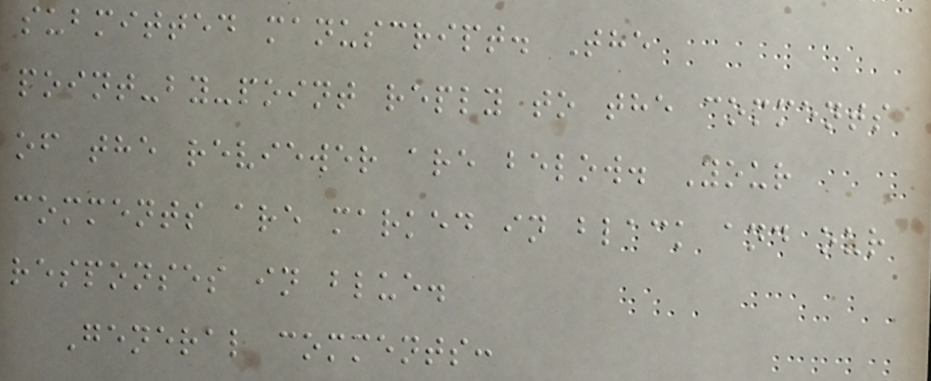submitted manuscript. The
point-by-point reply to the comments
of the reviewer are below. Your
comments are marked in black and our
responses in blue.
General comments:
